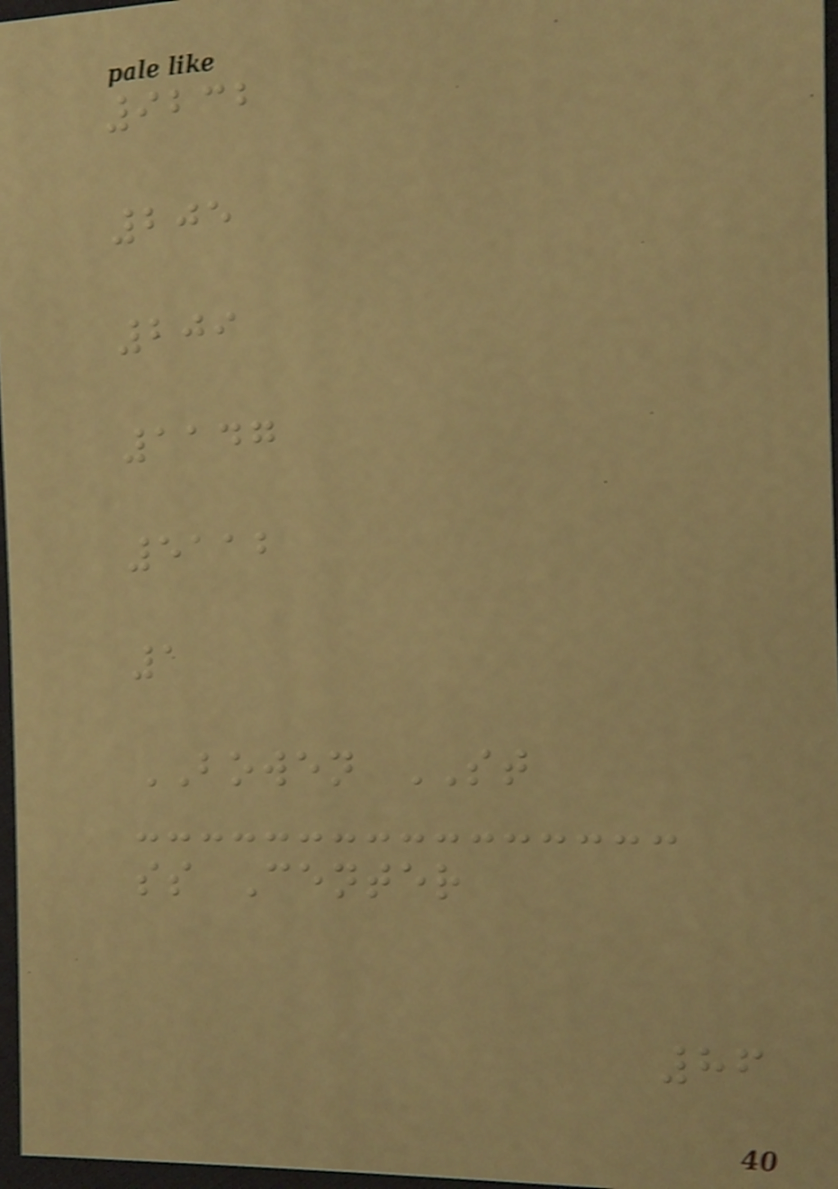9232
205
209
1147
5112
1
BOWEN ST
ss Center
86
